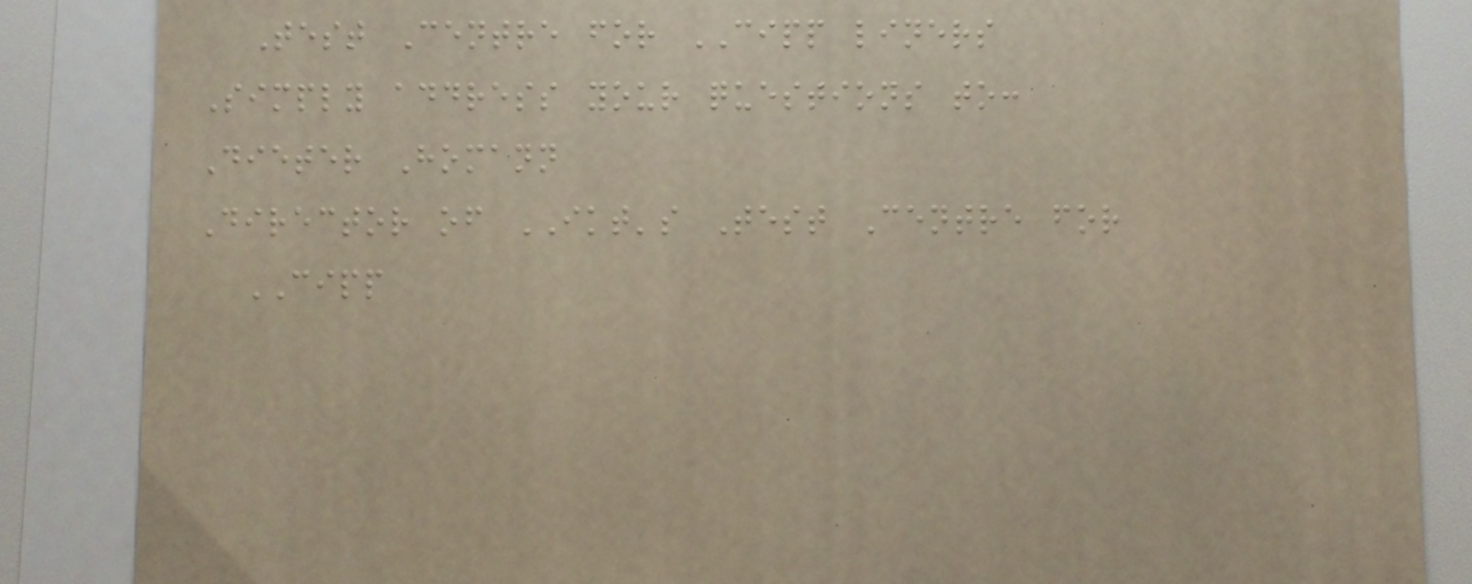Test Centre for CIPP liners
Simply address your questions to:
Dieter Homann
Director of IKT's Test Centre for
CIPP
